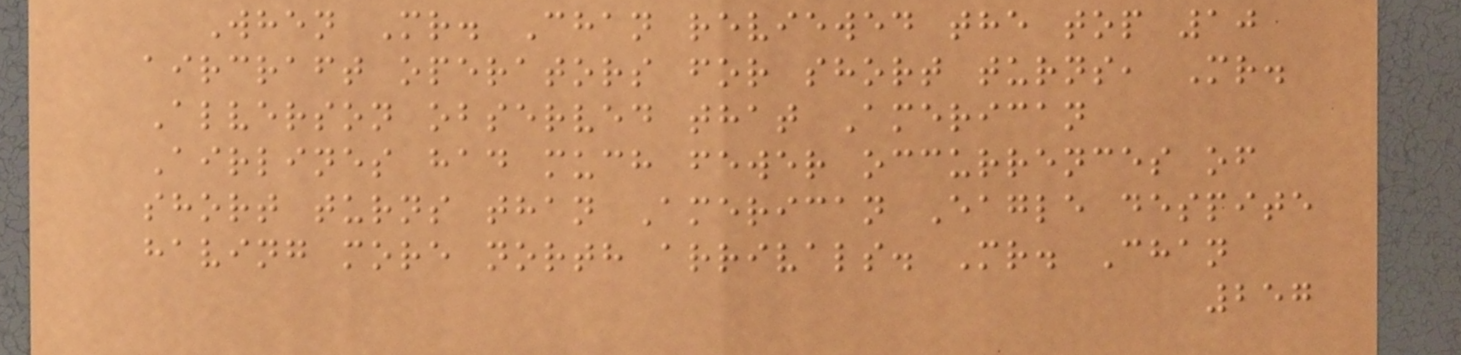When Mr. Chan reviewed the top 10
aircraft operators for short turns, Mr.
Alverson observed that American
Airlines had much fewer occurrences of
short turns than American Eagle despite
having more north arrivals. Mr. Chan
257
